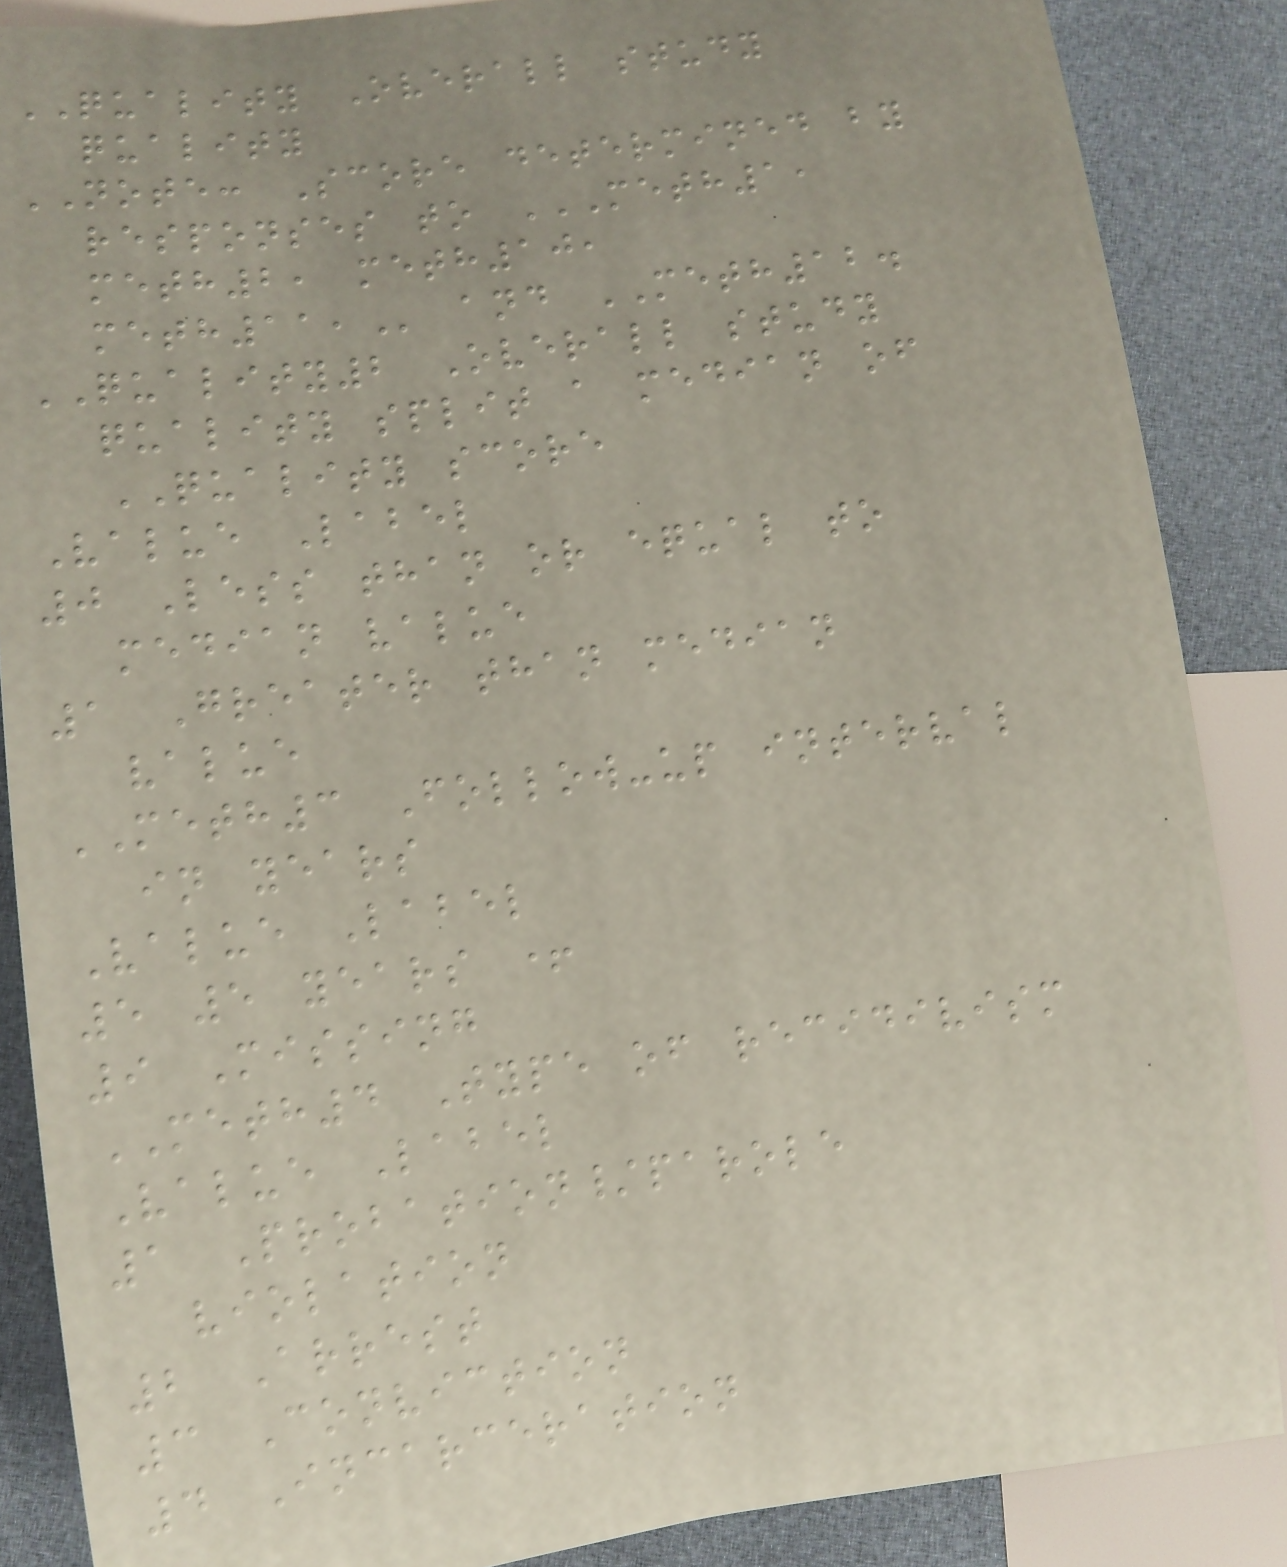QUALITY Overall study
quality
NOTE: Score determined by
responses to METH1,
METH2, METH10,
METH11, and METH12.
QUALITY2 Overall study
quality split a median of
QUALITY score
Value Label
0 Less than or equal to
median value
1 Greater than median
value
METH3 Follow-up interval
in years
Value Label
5 5 years +
9 Missing
METH4 Type of recidivism
Value Label
1 Probation/parole
violation
2 Arrest
3 Conviction
4 Incarceration
